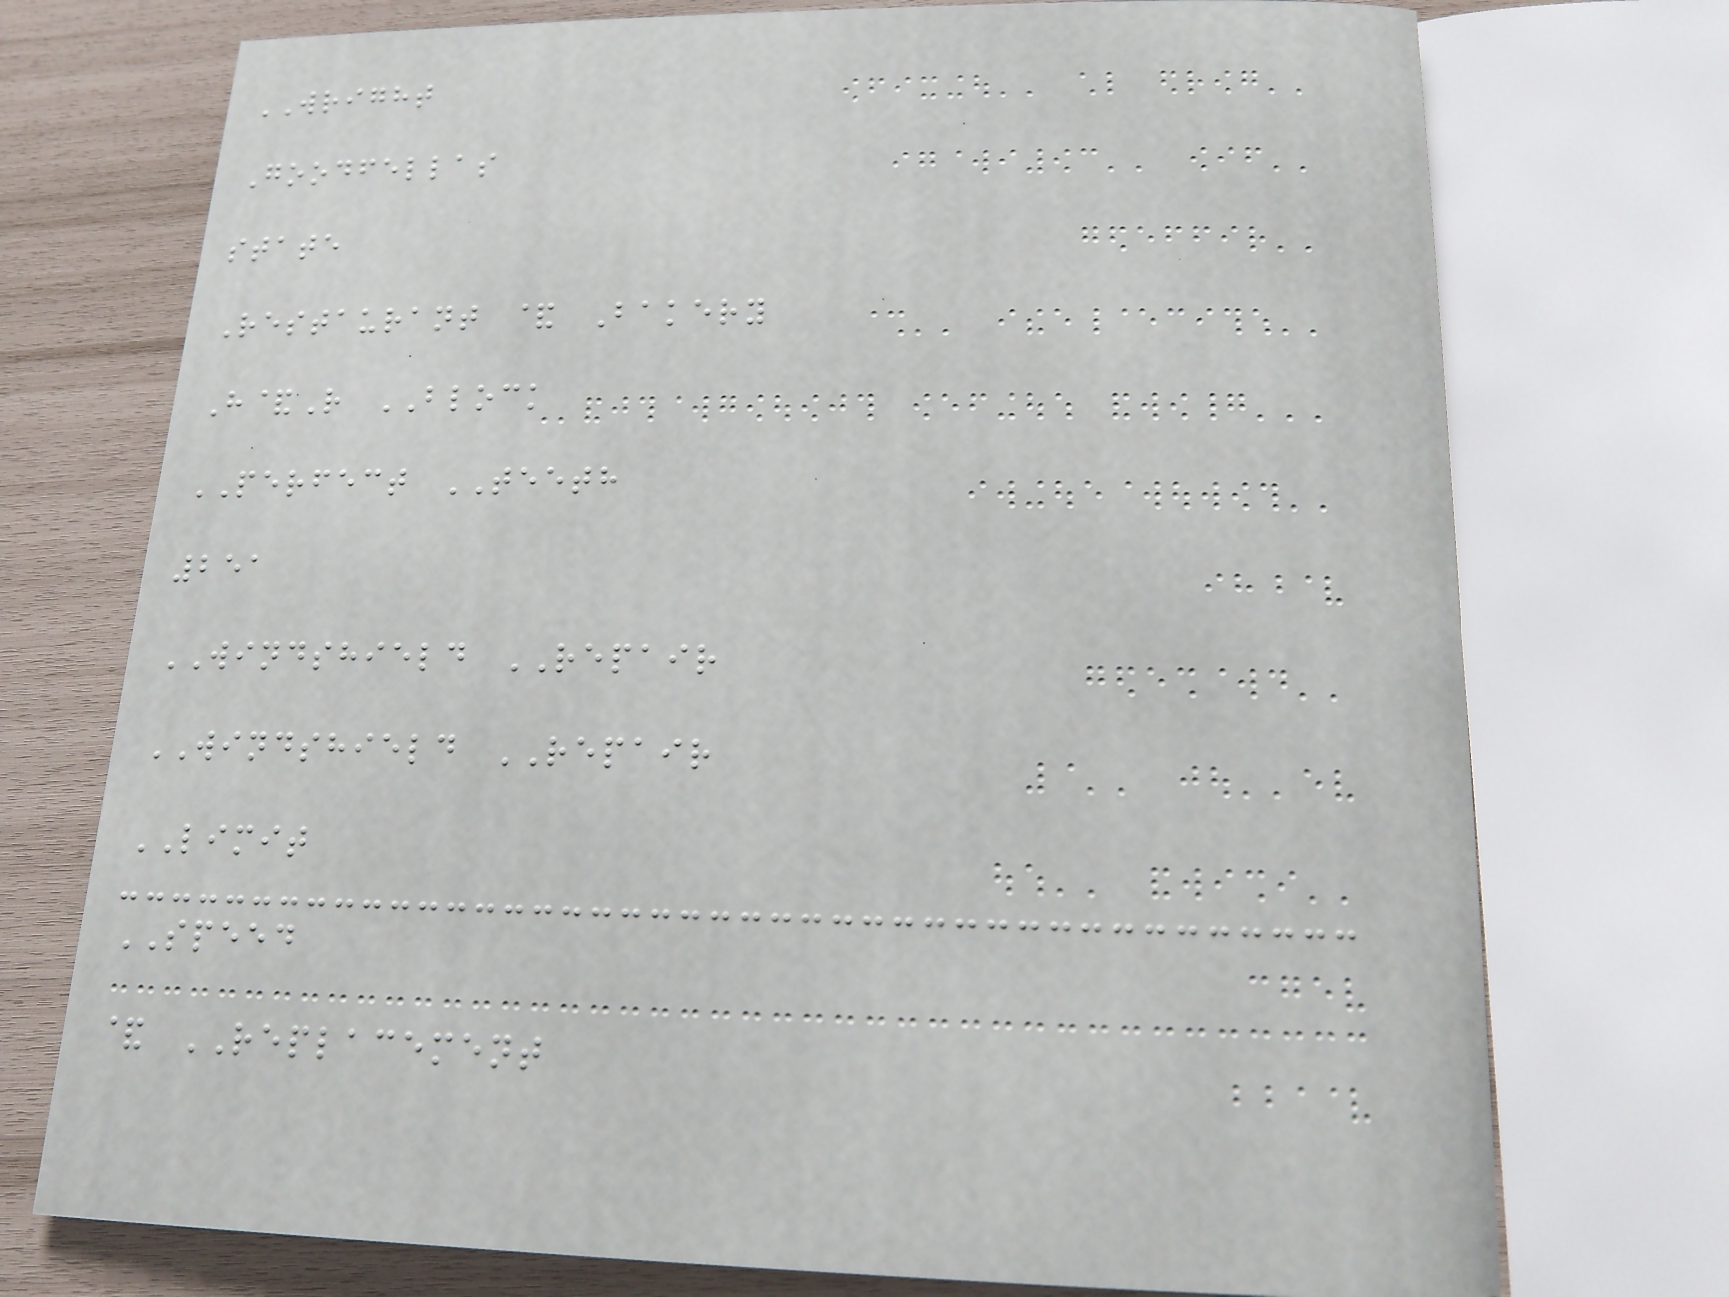WRIGHT
Goodfellas
state
Restaurant & Bakery
H&R BLOCK
PERFECT TEETH
251
WINDSHIELD REPAIR
WINDSHIELD REPAIR
LIMIT
SPEED
& REPLACEMENT
